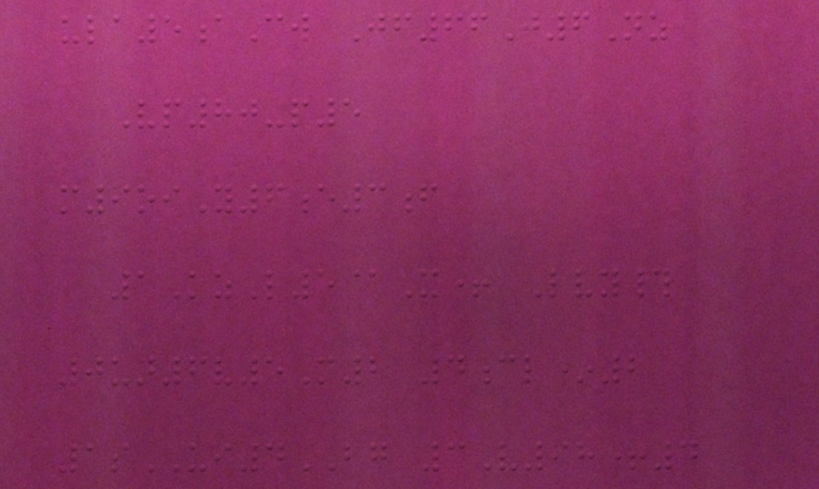ula5aCw Jf66J6Nz
Vp80-p5
m9oiY6e3f
1KzL5@X+ Lvy#
0un6v5M2 4cl*2
1sUI4BG 3V98+4
